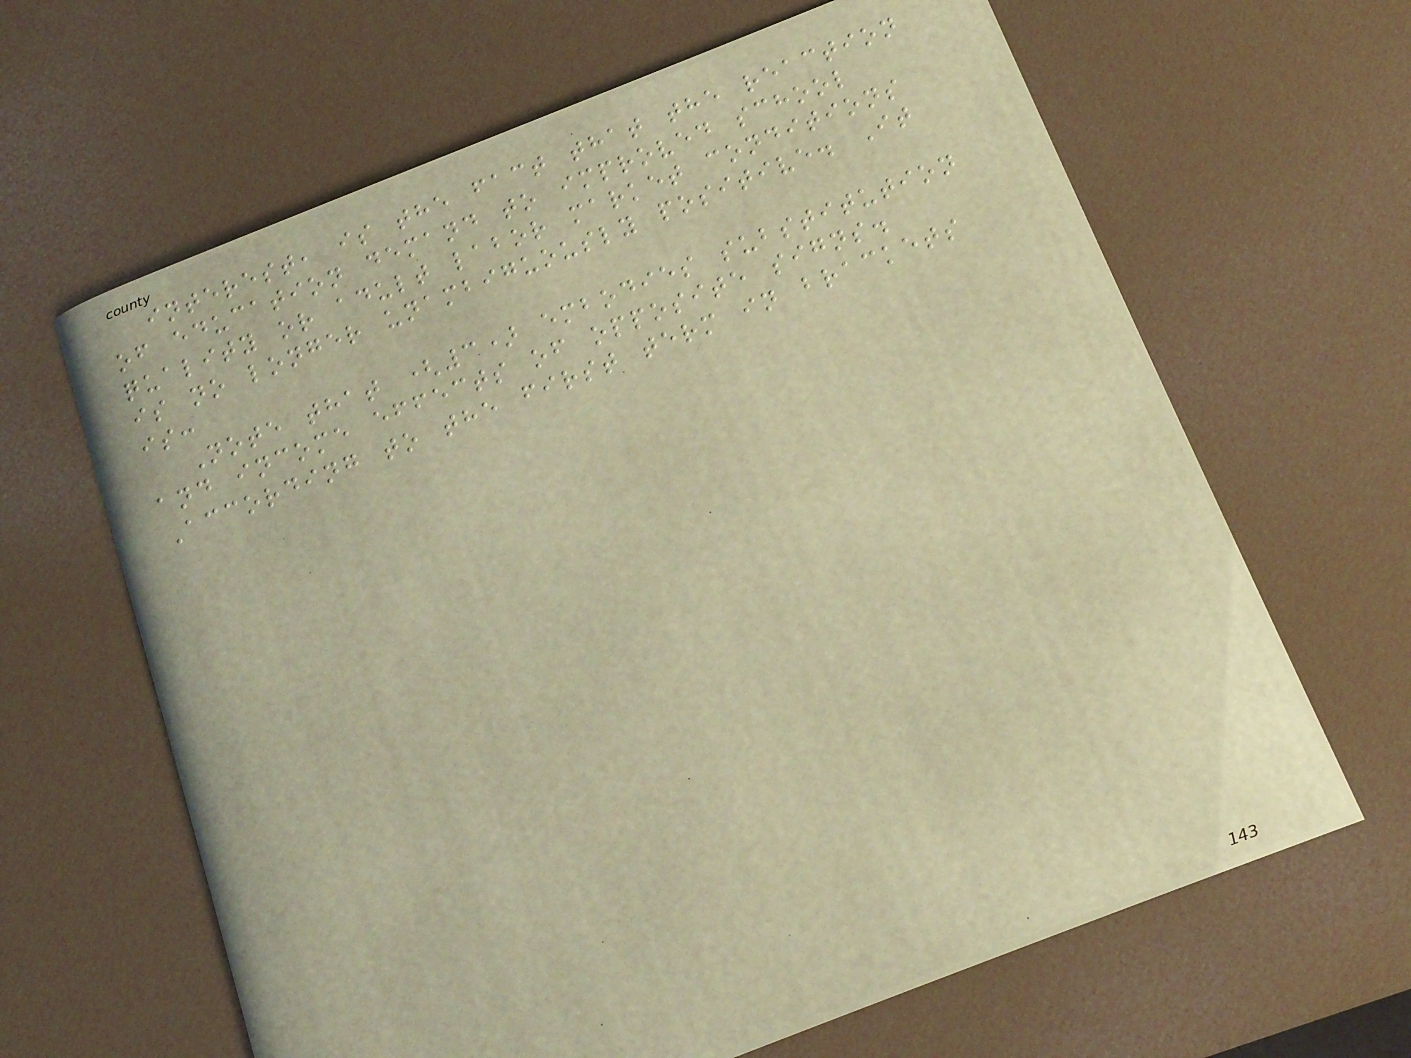interest, is the fact that the reaction
of education demand to improved school
quality or adult labor market conditions
is no longer unambiguously positive. It
is:
Note that (3) embodies substitution
and income effects of opposite signs.
According to the first term in brackets
